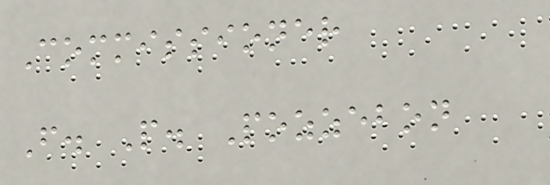Commissioner
F. P. Pozzebon
